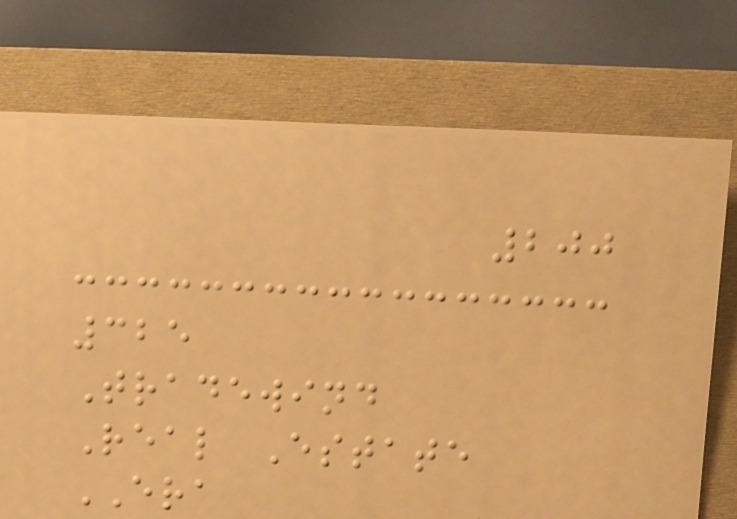200
325
Tradewind
Real Estate
ERA
